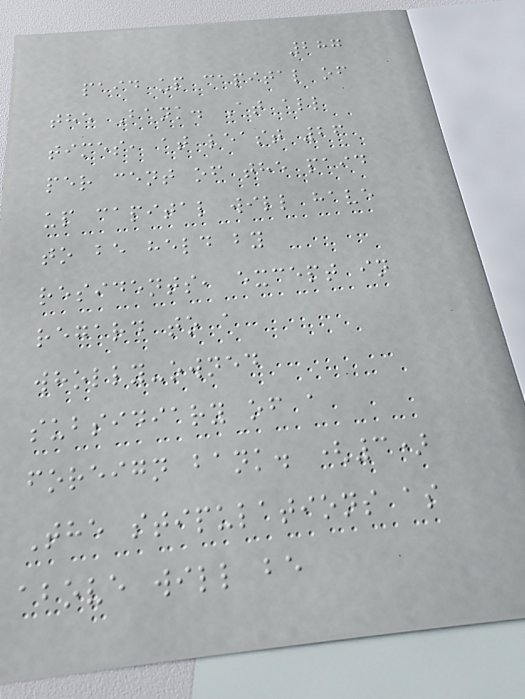287
paid up capital of
the Bank. At all
times, at least 26
per cent of the paid
up capital will have
to be held by
residents, except in
regard to a
wholly-owned
subsidiary of a
foreign bank. (3)
The stipulations as
above will be
